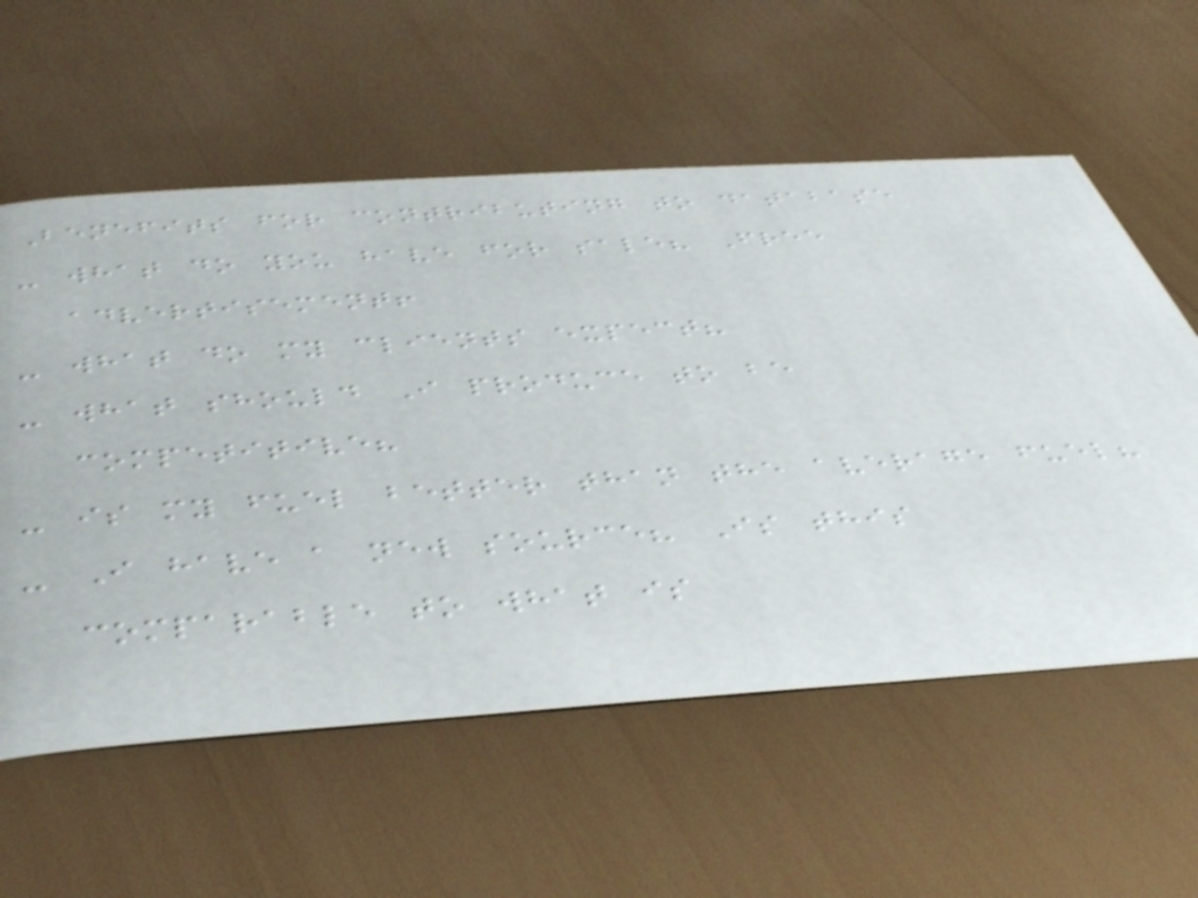Benefits for contributing to database
- what do you have for sale? Free
advertisement!
- what do my clients expect?
- what should I produce to be
competitive?
- is my fuel better than the average fuel?
- I have a new source? Is this
comparable to what is
